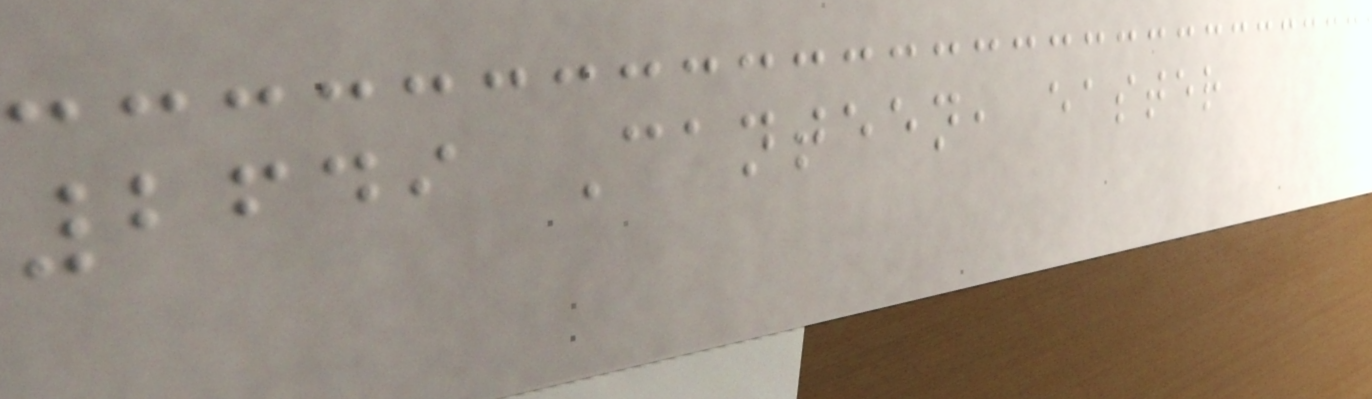2649 Canteen, easter
